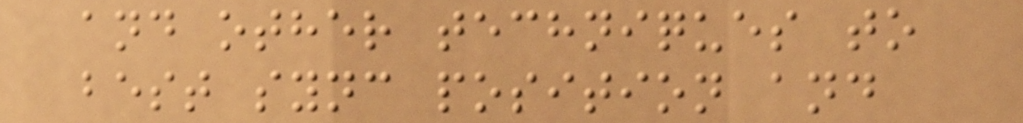and other techniques to
best sync position and
